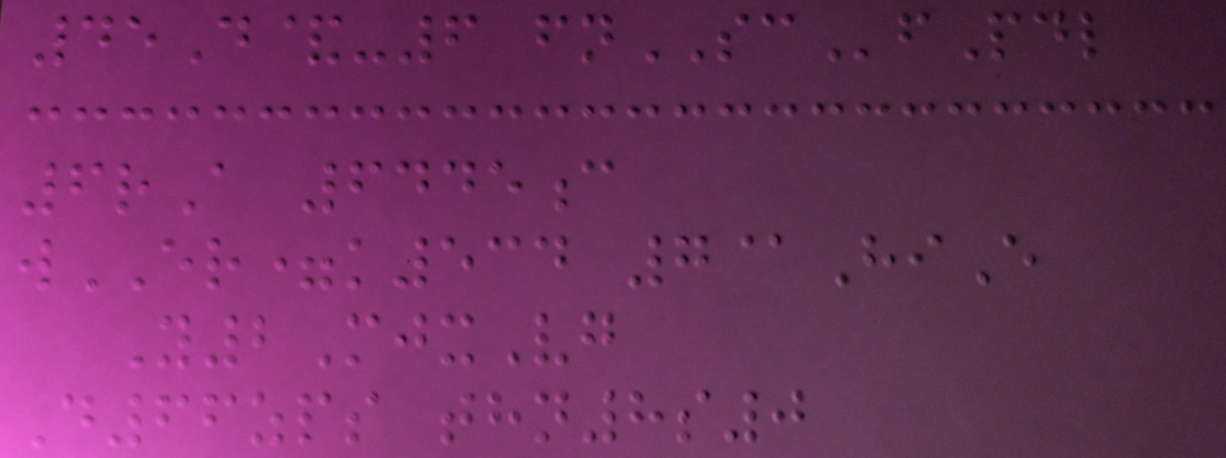45D&-6 fnSCfPdl
6rA 6445c
wER=k534 7@HiE
Y2MjxVg
D66zps thn8s0
